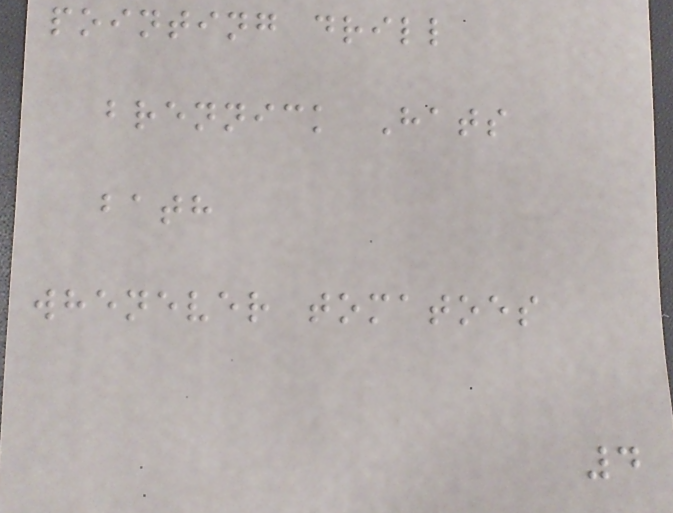pointing drill
brennick Hats
bath
whenever tomatoes
4
